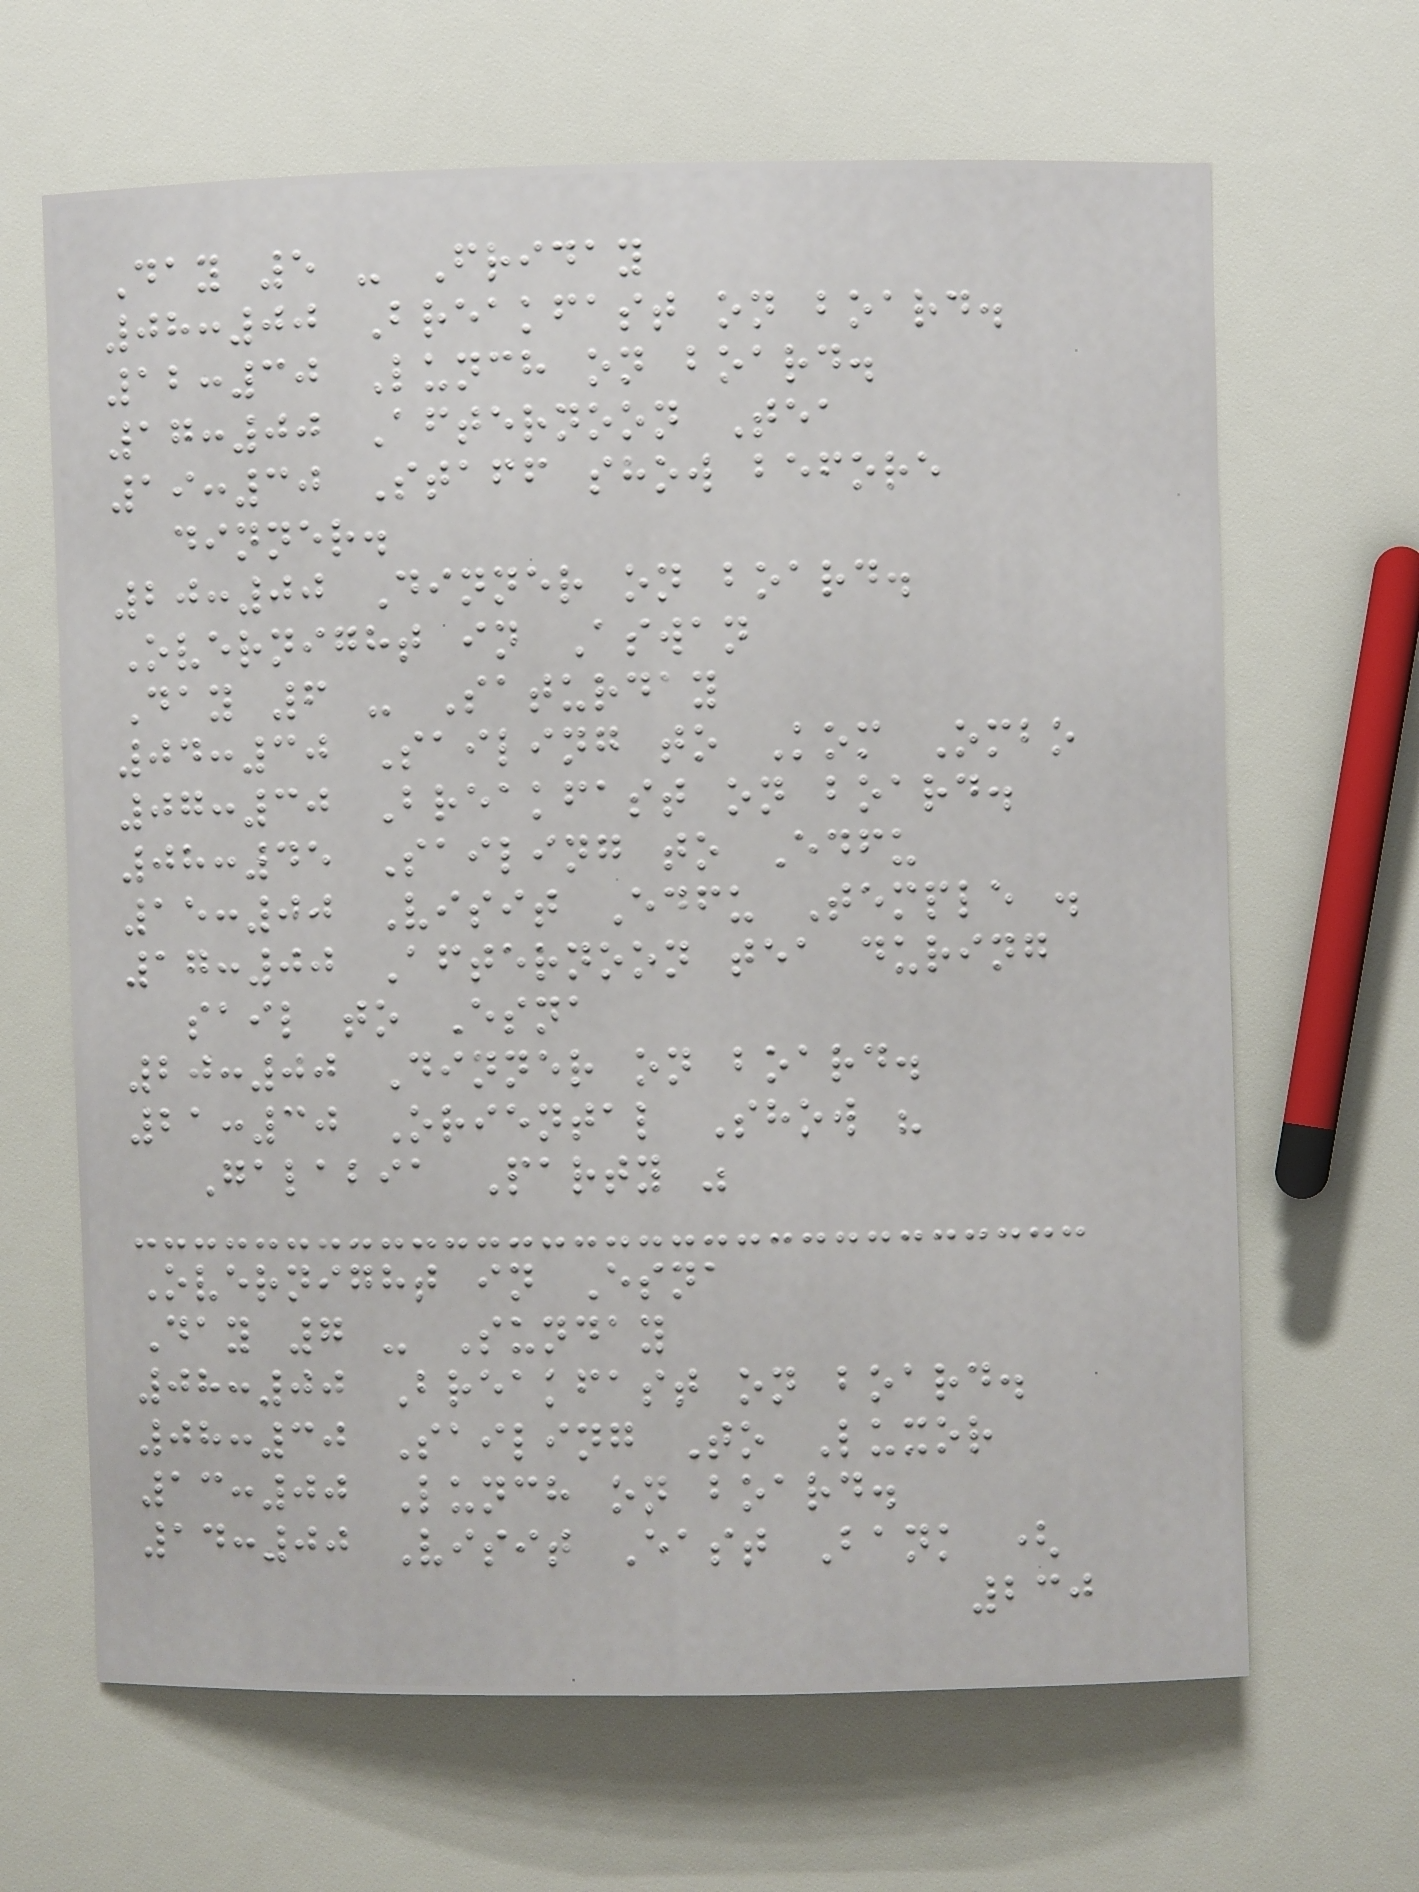Day 5 - Friday
08:00 Breakfast on board.
12:30 Lunch on board.
17:00 Afternoon Tea
19:30 Staff show before
dinner.
20:00 Dinner on board.
Overnight in Aswan
Day 6 - Saturday
04:30 Sailing to Kom Ombo
07:30 Breakfast on board.
08:45 Sailing to Edfu
15:00 Visit Edfu Temple .
17:00 Afternoon tea during
sail to Esna
20:00 Dinner on board.
21:30 Oriental Show "
Galabia Party "
Overnight in Esna
Day 7 - Sunday
08:00 Breakfast on board.
08:30 Sailing To Luxor
13:00 Lunch on board.
14:00 Visit East Bank (
230
